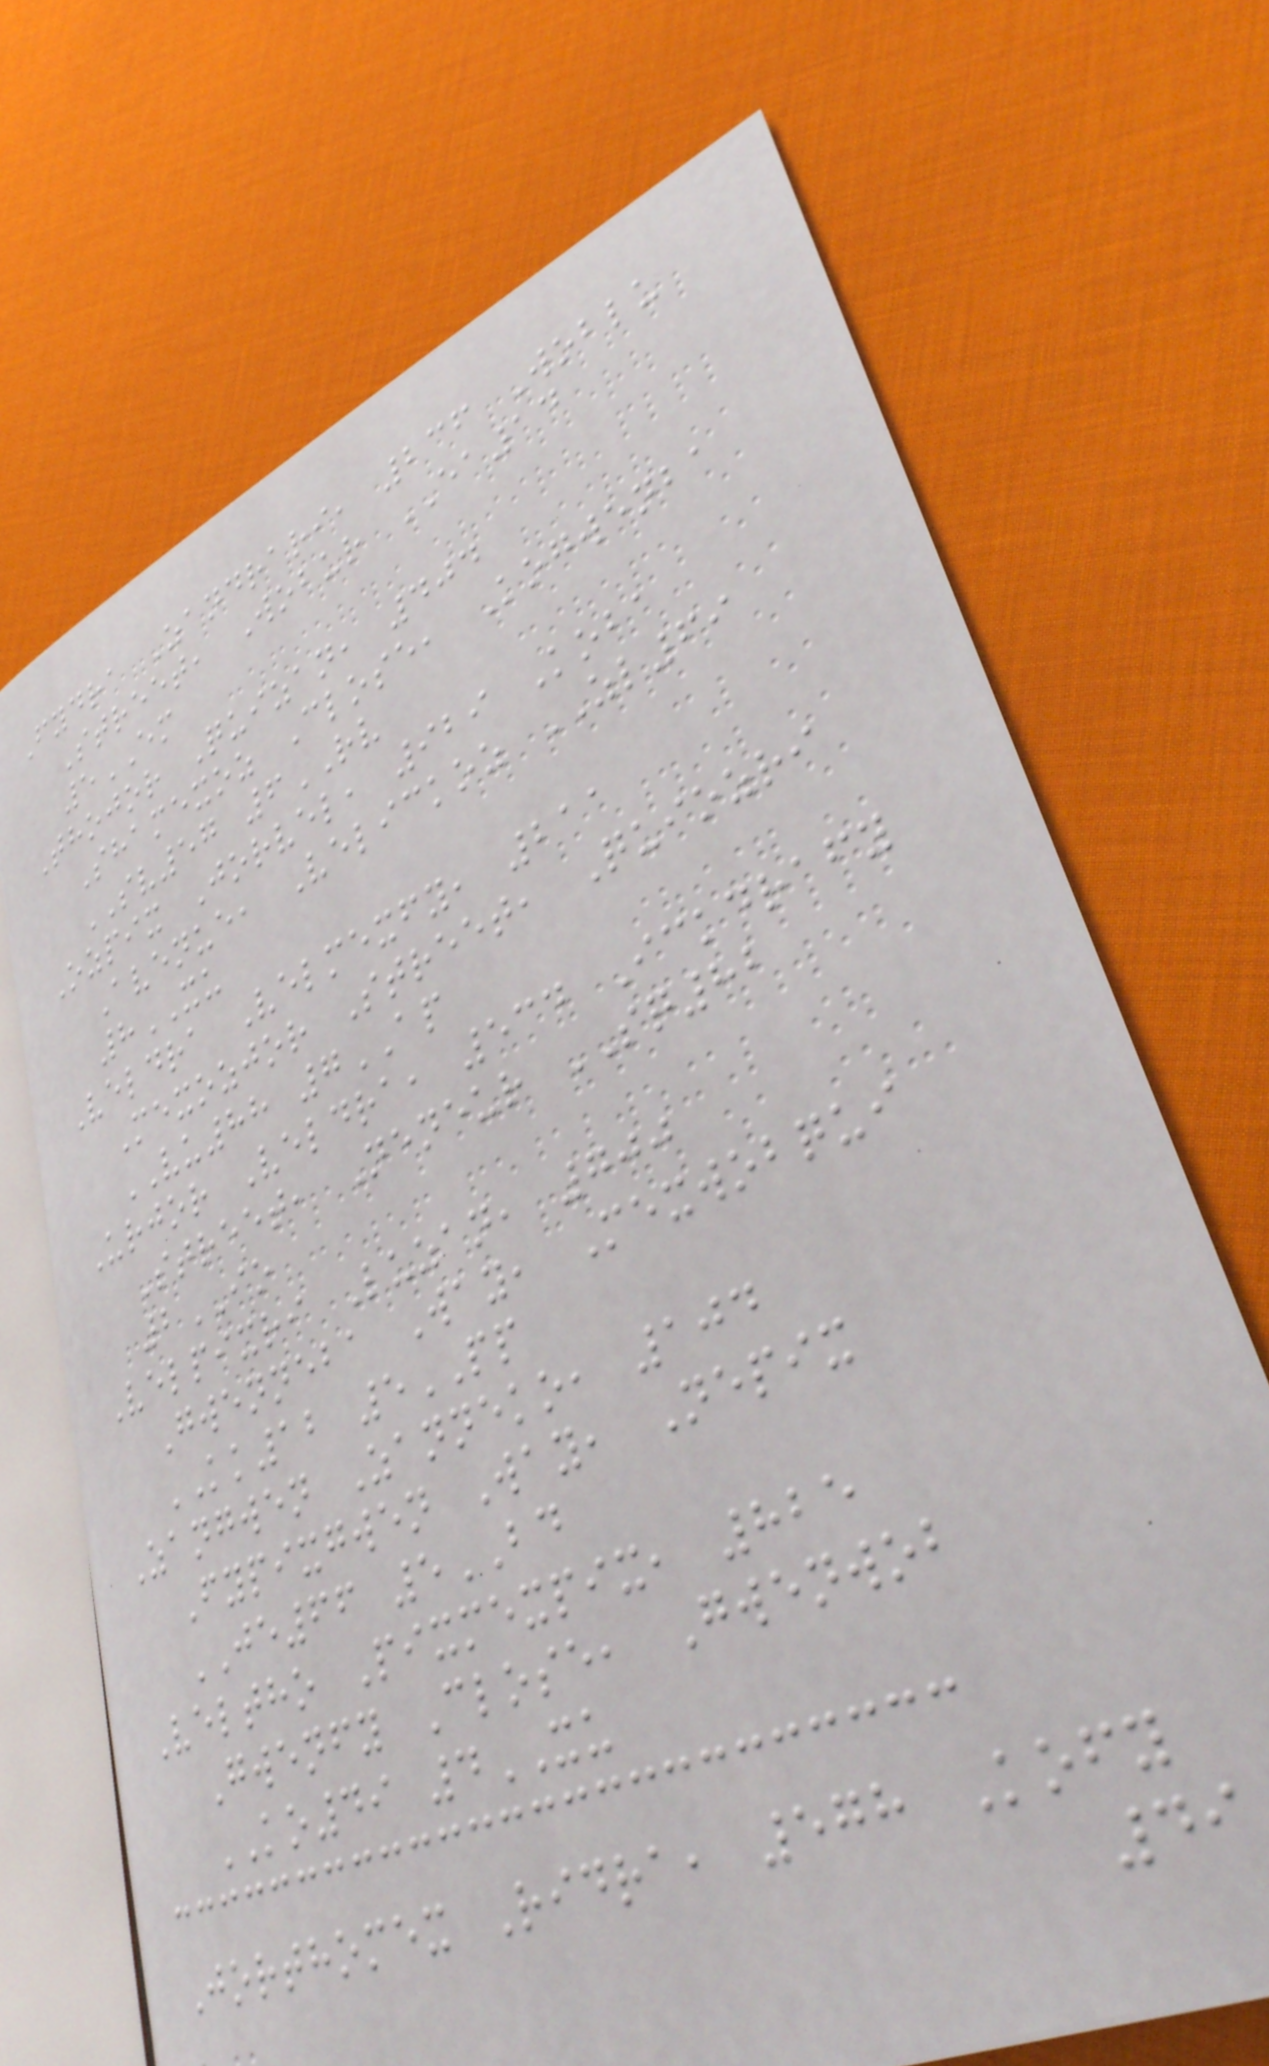Fydra Zandrari, 236 Woblu
Street, Wobur EA14
5EM
Thojor Quizan, 404
Shamexoz Close, Kogwenba
SV57 6RV
Ozpix Jorvel, 929 Koba
Avenue, Velickoz ZL69
8XU
Veldra Velmexfy, 211
Mexozjor Street, Quiozri
VU88 7AP
Urjor Veldra, 534 Ickdrafy
Street, Neneur SQ82
2IO
Velpixri Luzan, 700
Gwenneba Way, Mexwobqui
KK12 5PP
Zangwen Zanneko, 104
Fypixgwen Way, Nepix
JE66 5BD
Veltho Pixmexpix, 825
Gwenfy Close, Gwenwob
KO49 4XU
Jorthomex Ridra, 578 Kofy
49
